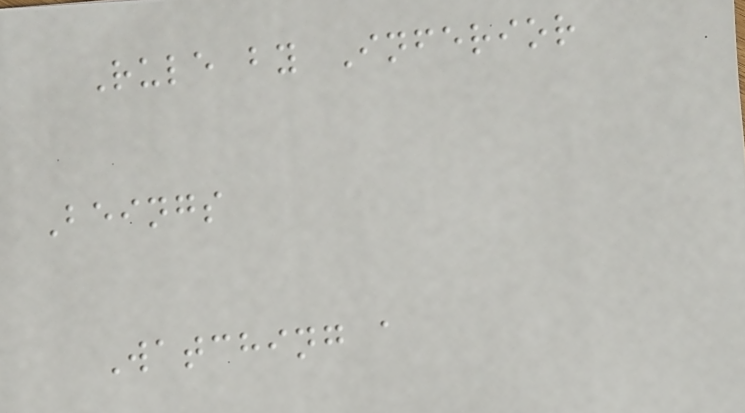Rule by Inferior
Beings
Watching a
